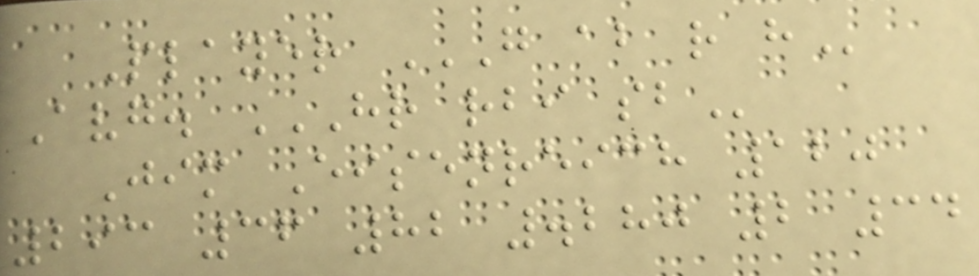Player G AB R H
Avg. HR RBI SB
Jim Eisenreich 120
293 36 82 .280 2 34
